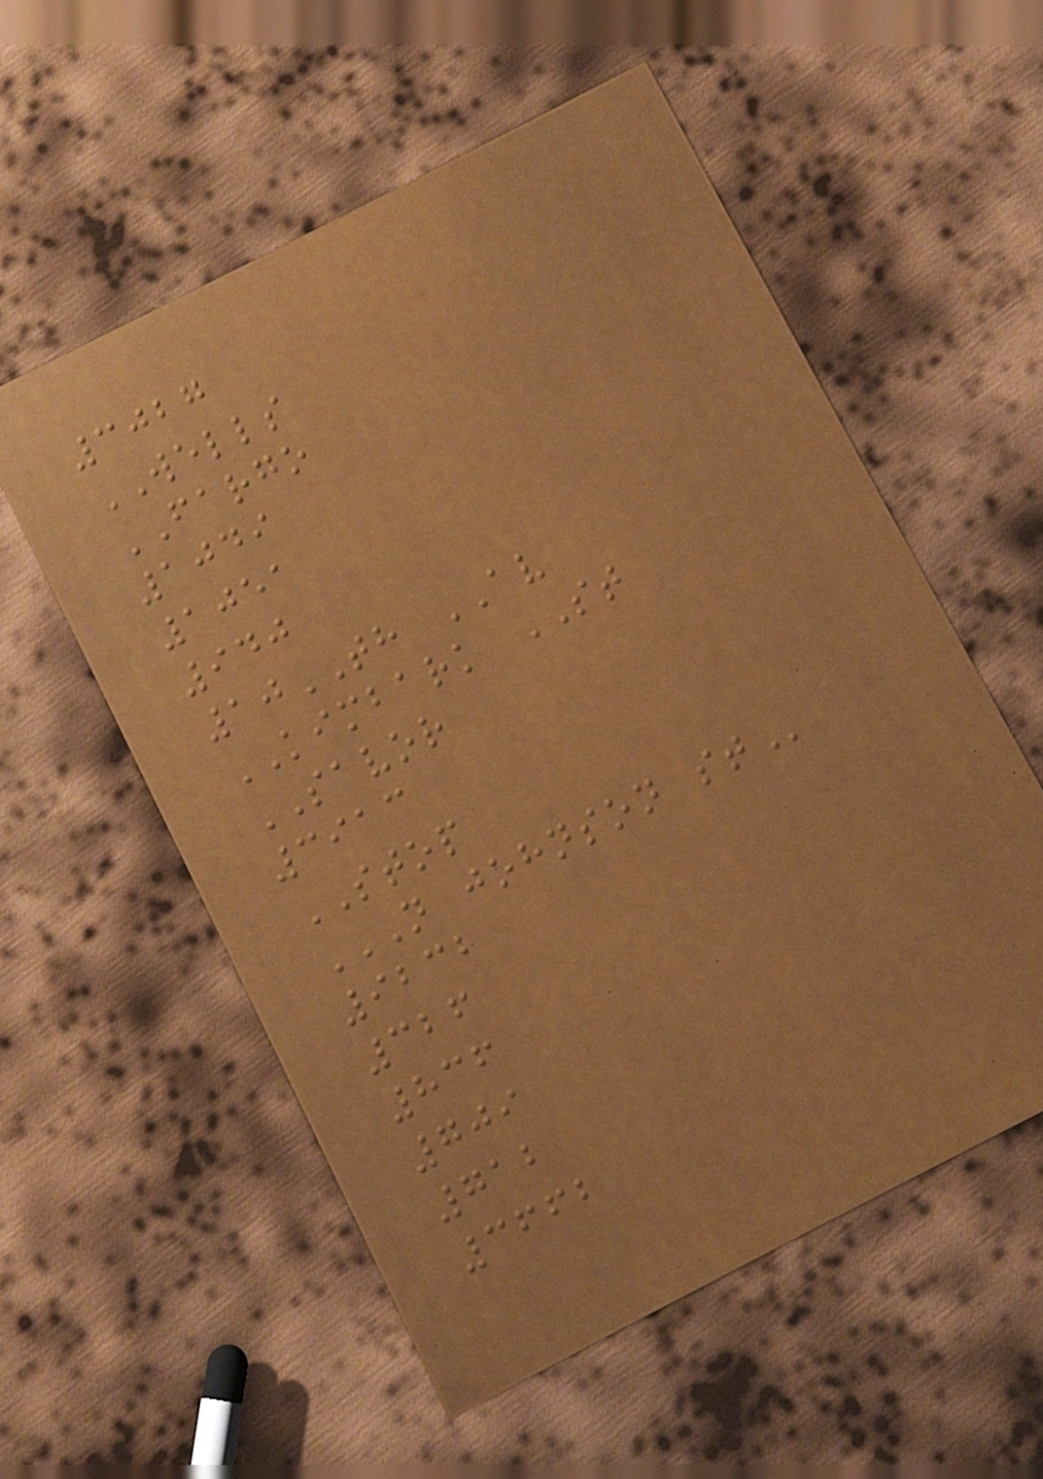3027
WELLS
FARGO
1049
1051
940
10TH AV
KIMBARK ST
SAVOR
3913
STOP
N JOHNSON ST
9232
326
836
709
712
3662
